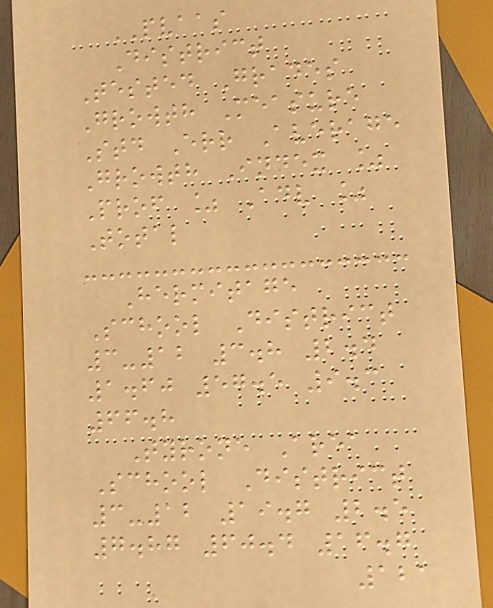PVAAS
District
Tested Grades
Growth Measure
Std Err Average
Growth Index %
Prof % Adv %
Total
Hermitage
School District
3-12 3.8 2.4
1.60 57.5 9.3
66.8
Tyrone Area
School District
3-12 19.7 2.5
7.87 60.4 16.7
121
